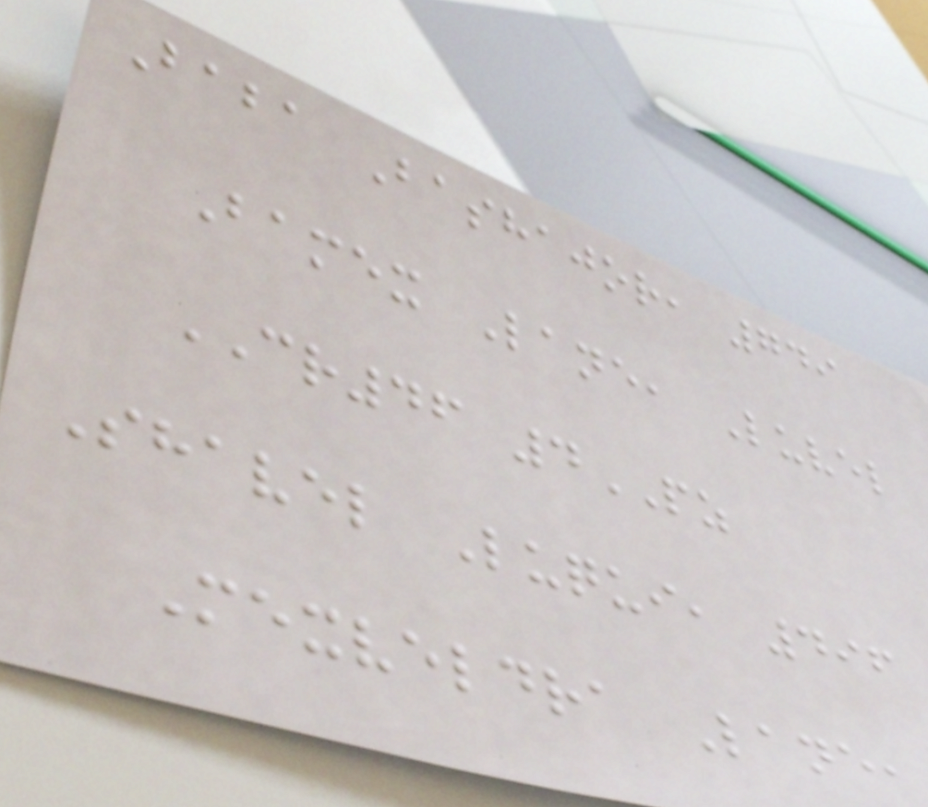Baba Bashajor, 749
Bamex Lane, Luvel
CR46 4PZ
Shavel Luqui, 496
Mexveldra Lane,
